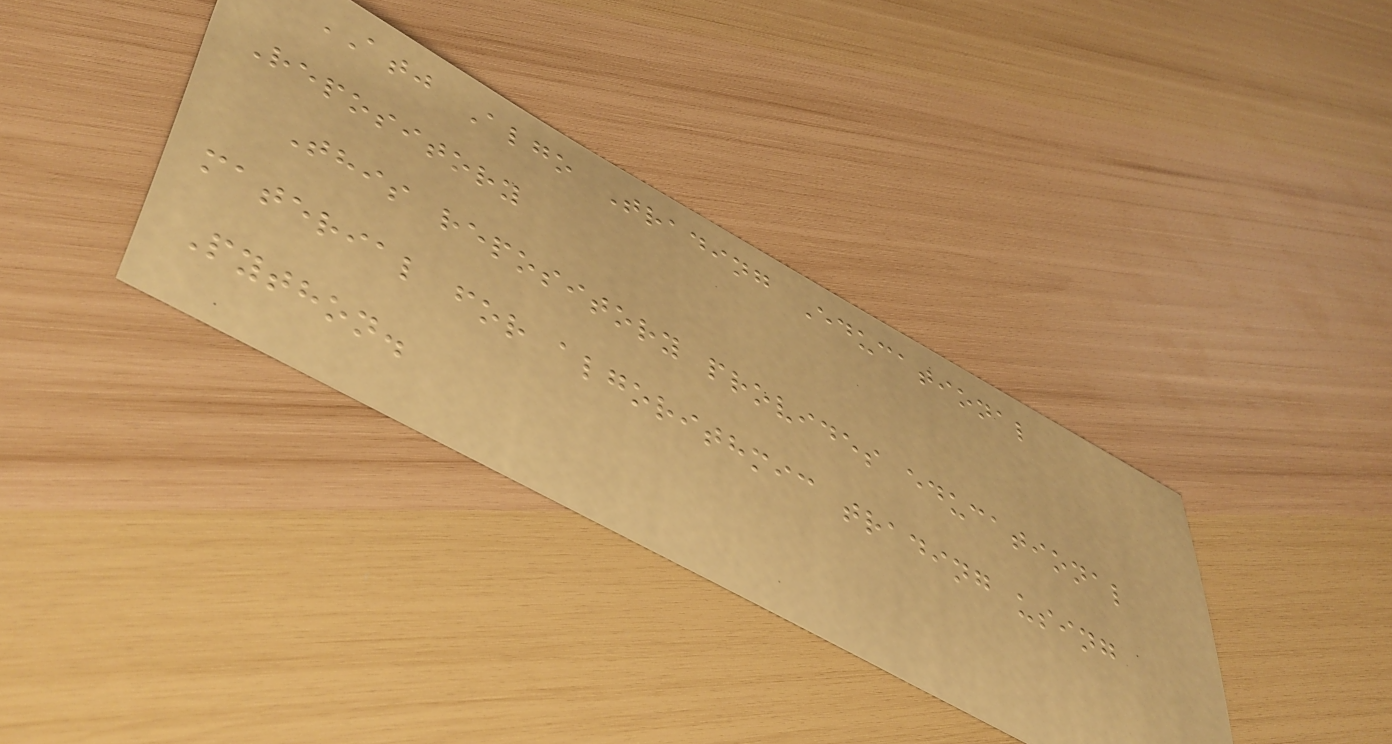ATJ Algo Trading Educational
Repository
This repository provides educational
material for algorithmic trading using
Python.
